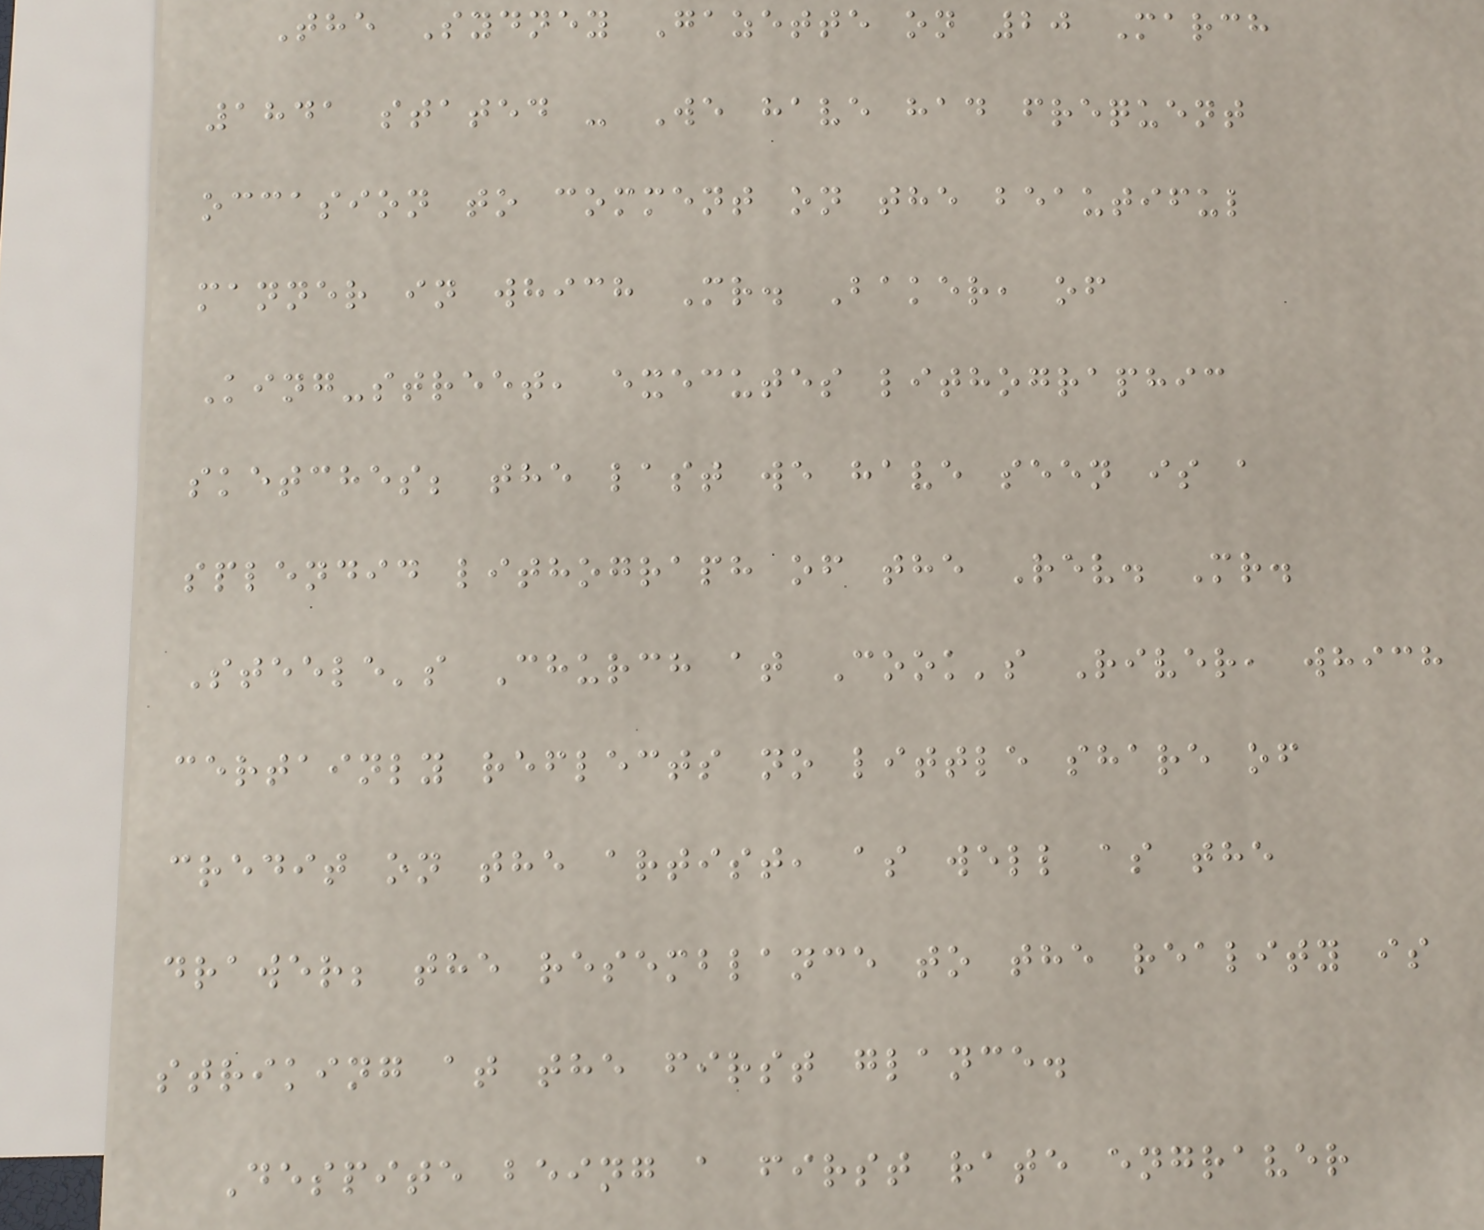The Sydney Gazette on 20 March
1841 stated - We have had frequent
occasion to comment on the beautiful
manner in which Mr. Baker, of
King-street, executes lithographic
sketches; the last we have seen is a
splendid lithograph of the Rev. Mr.
Steele's Church at Cook's River, which
certainly reflects no little share of
credit on the artist, as well as the
drawer; the resemblance to the reality is
striking at the first glance.
Despite being a first rate engraver
